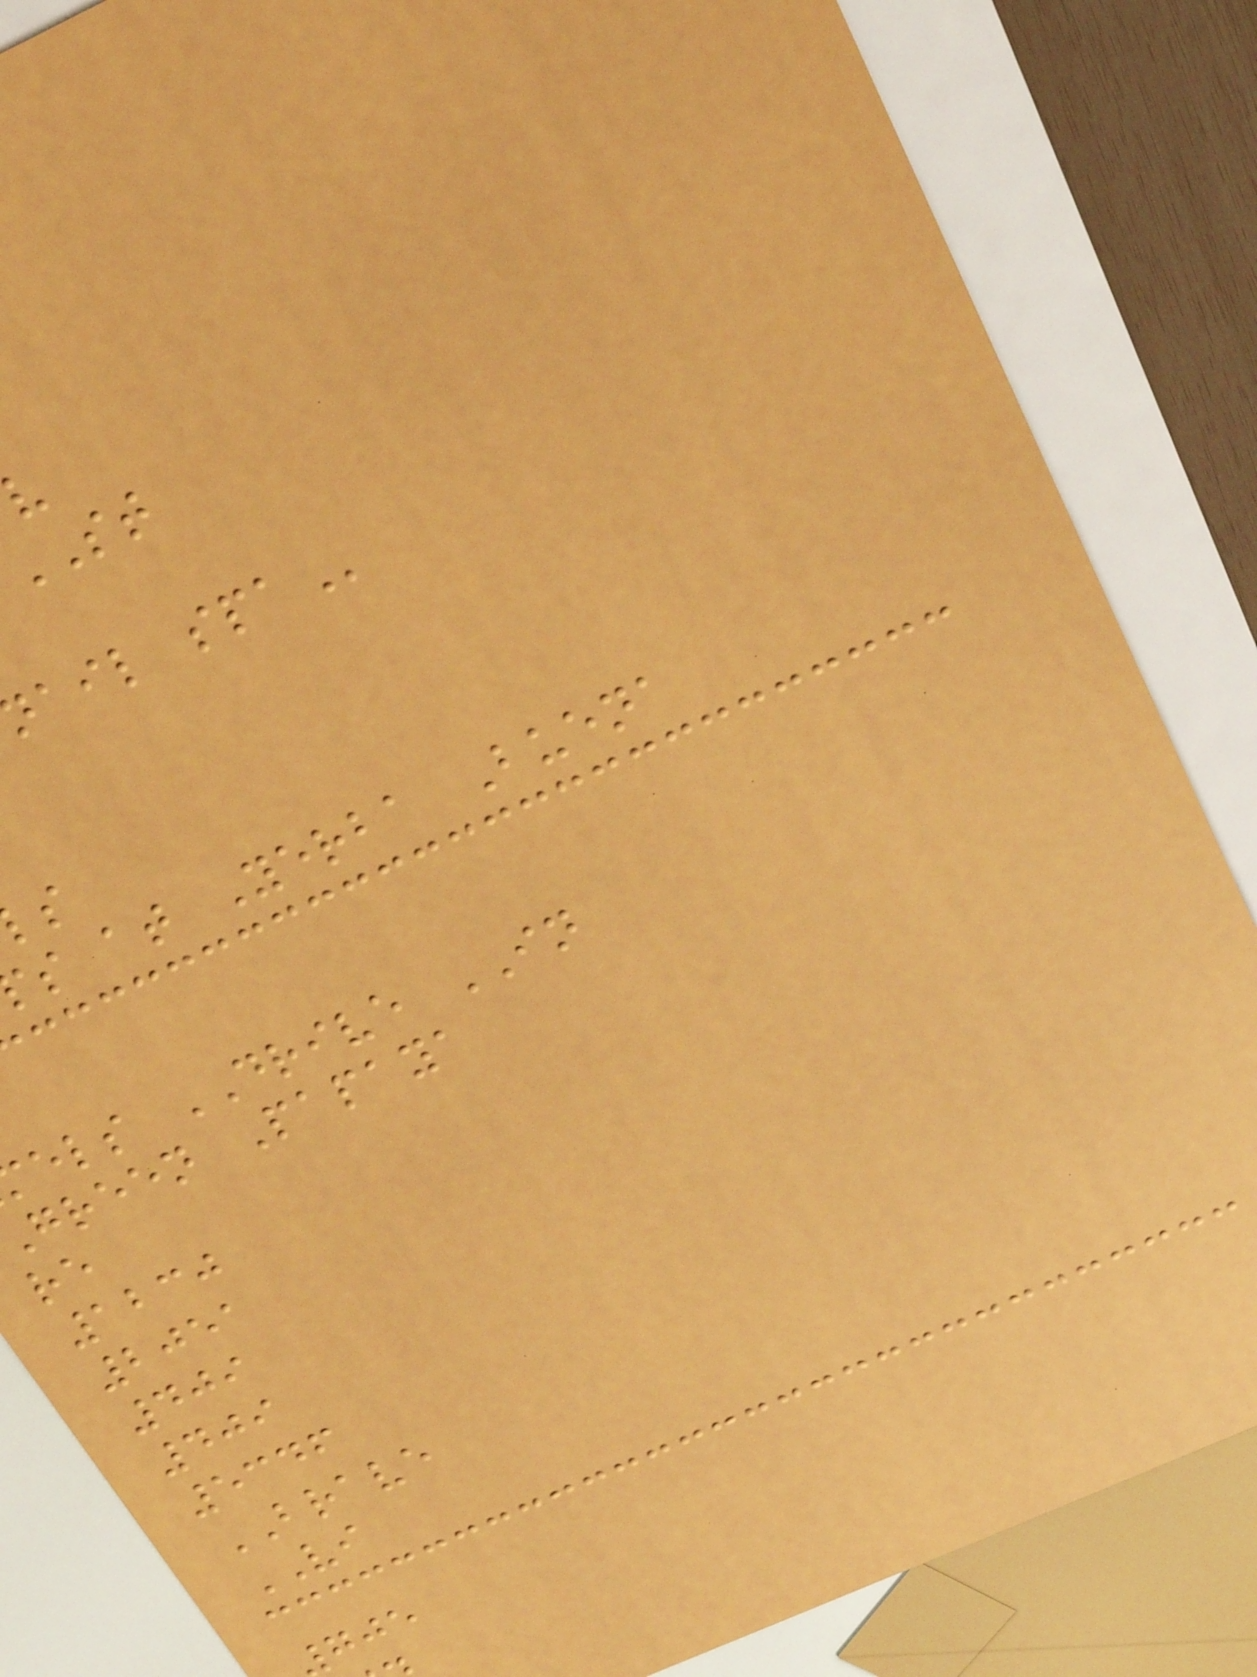s at Yerba Buena
els DRIVE IN
green Papaya
re
1230
2051
409
409
5346
BRAVE
VI
